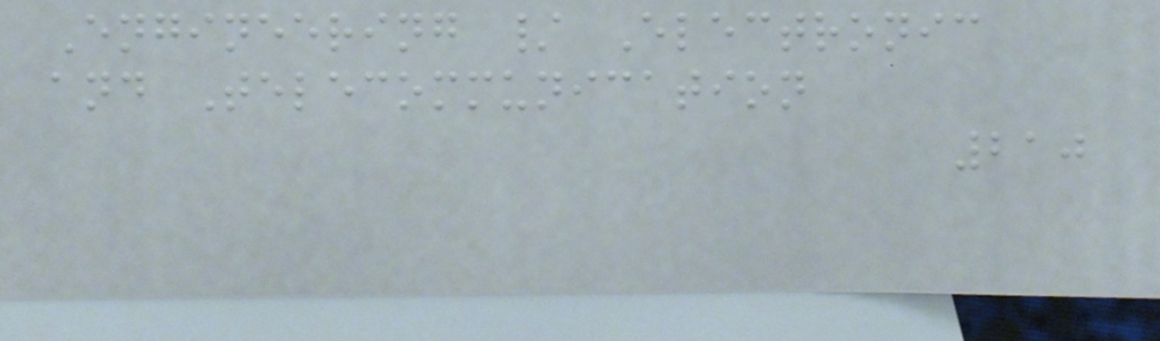Engineering / Electronic
and Telecommunication
210
